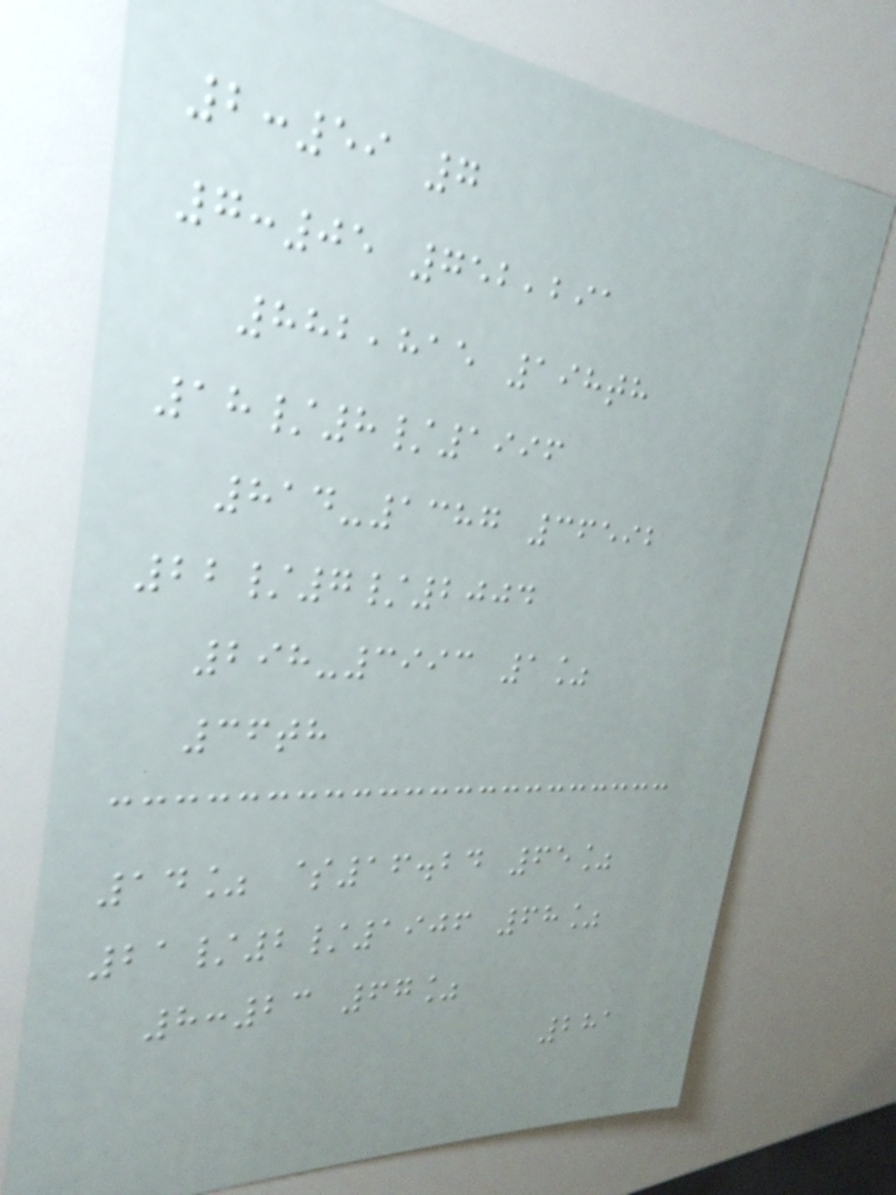2:59 7
7:05 752,291
882,815 198th
18/8/1996
814-1387 36592
22/7/2004
298-3993 1%
36th
14% $16.24 65%
21/2/1906 68%
8:23 67%
281
